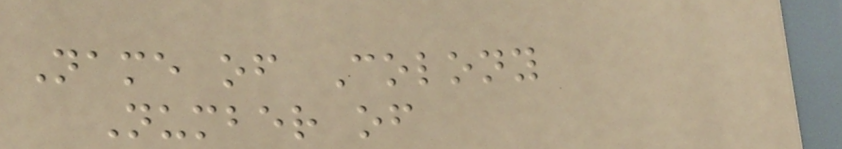Name of Colony
Number of
